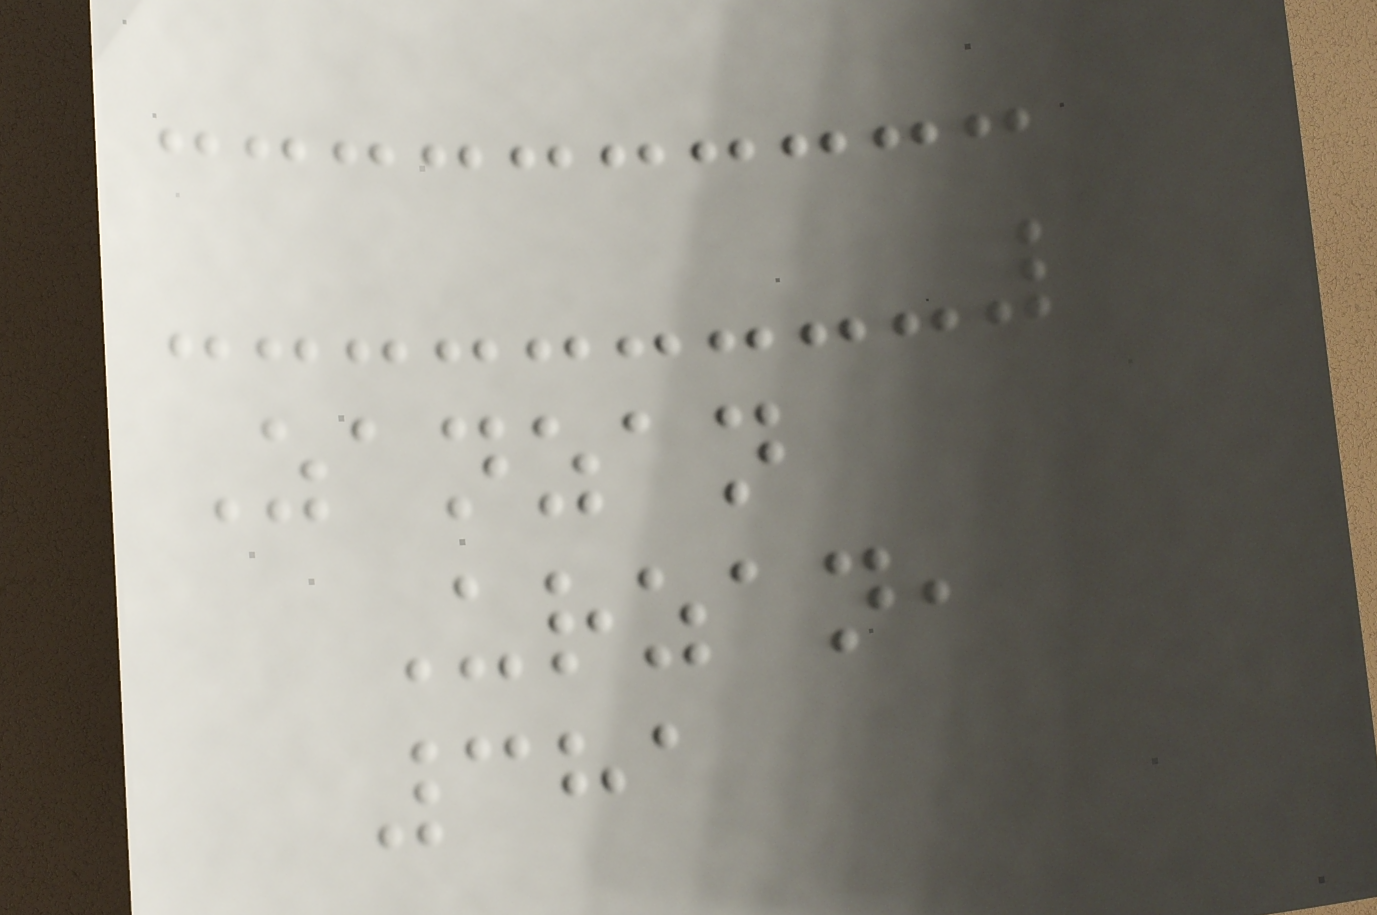Zanzan
Urzan,
381
